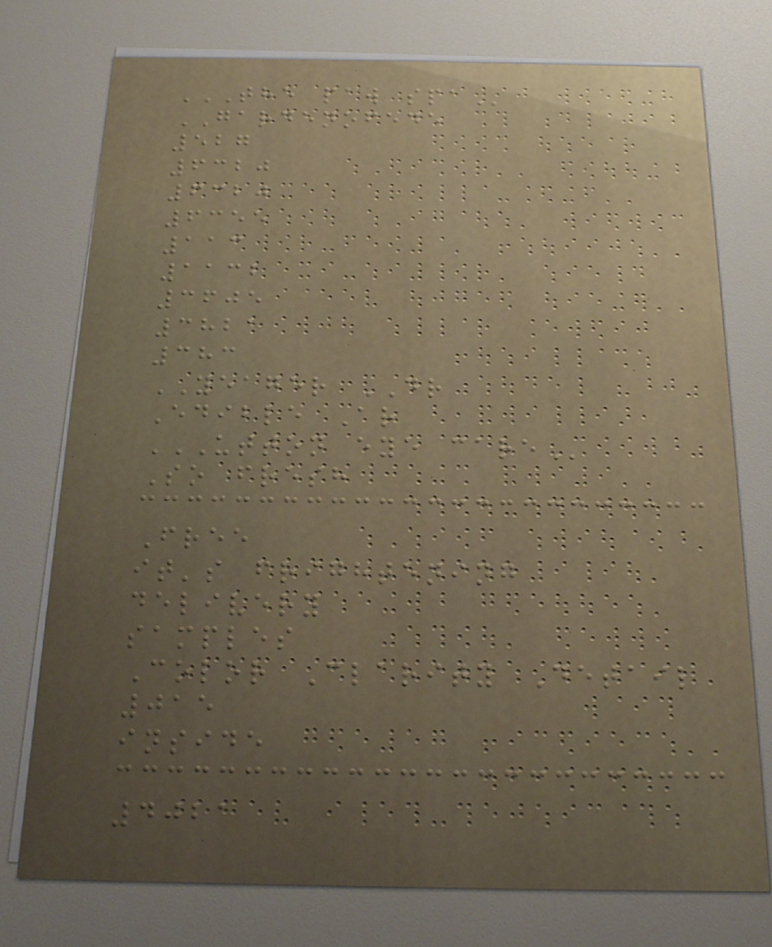THE PAW SPA
GARDENOFEDE
527
6320
6320
6355
113
1132
3605
3821
383
YEAGER DR
Edible Ar
UTTON EYE CARE
So fresh
Free
it's frightening
delivery
samples
Color Clarity Detail
015
inside
4021
